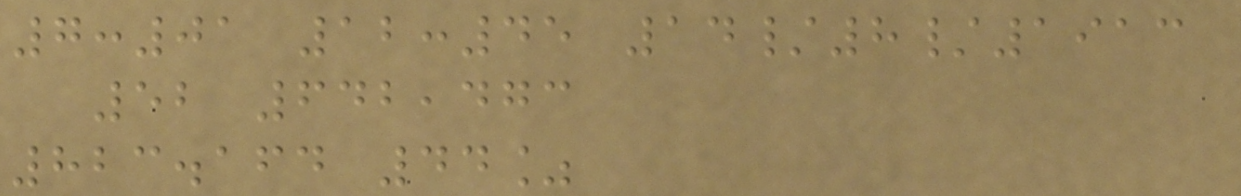7:01 12:45 14/8/1913
52 642,473
823.164 44%
